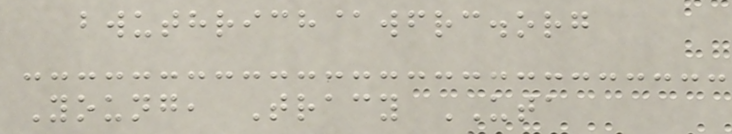bwuthrich@wfrc.org
Young, Tracy UTA
